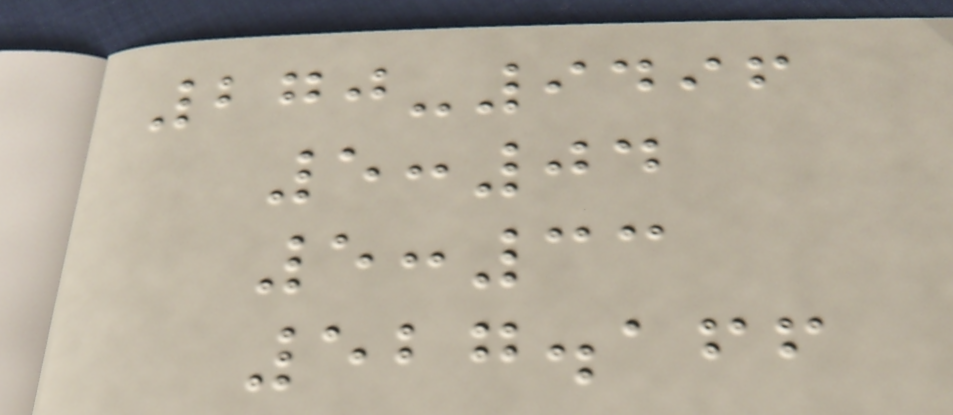270-9496
5:04
5:33
527.166
